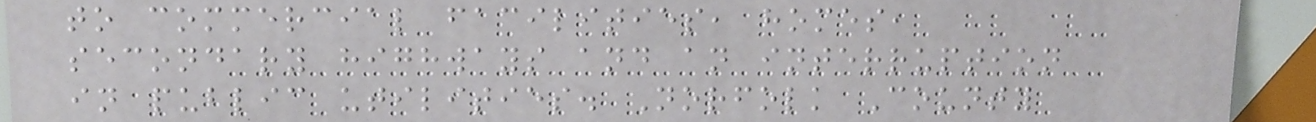to commercial facilities, homes,
secondary highways and an interruption
in public utilities. Norfolk County
